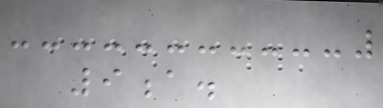9a.
